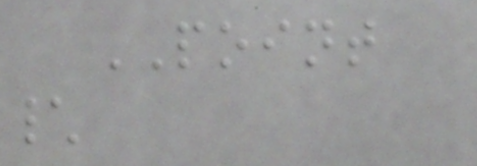POINT
\
